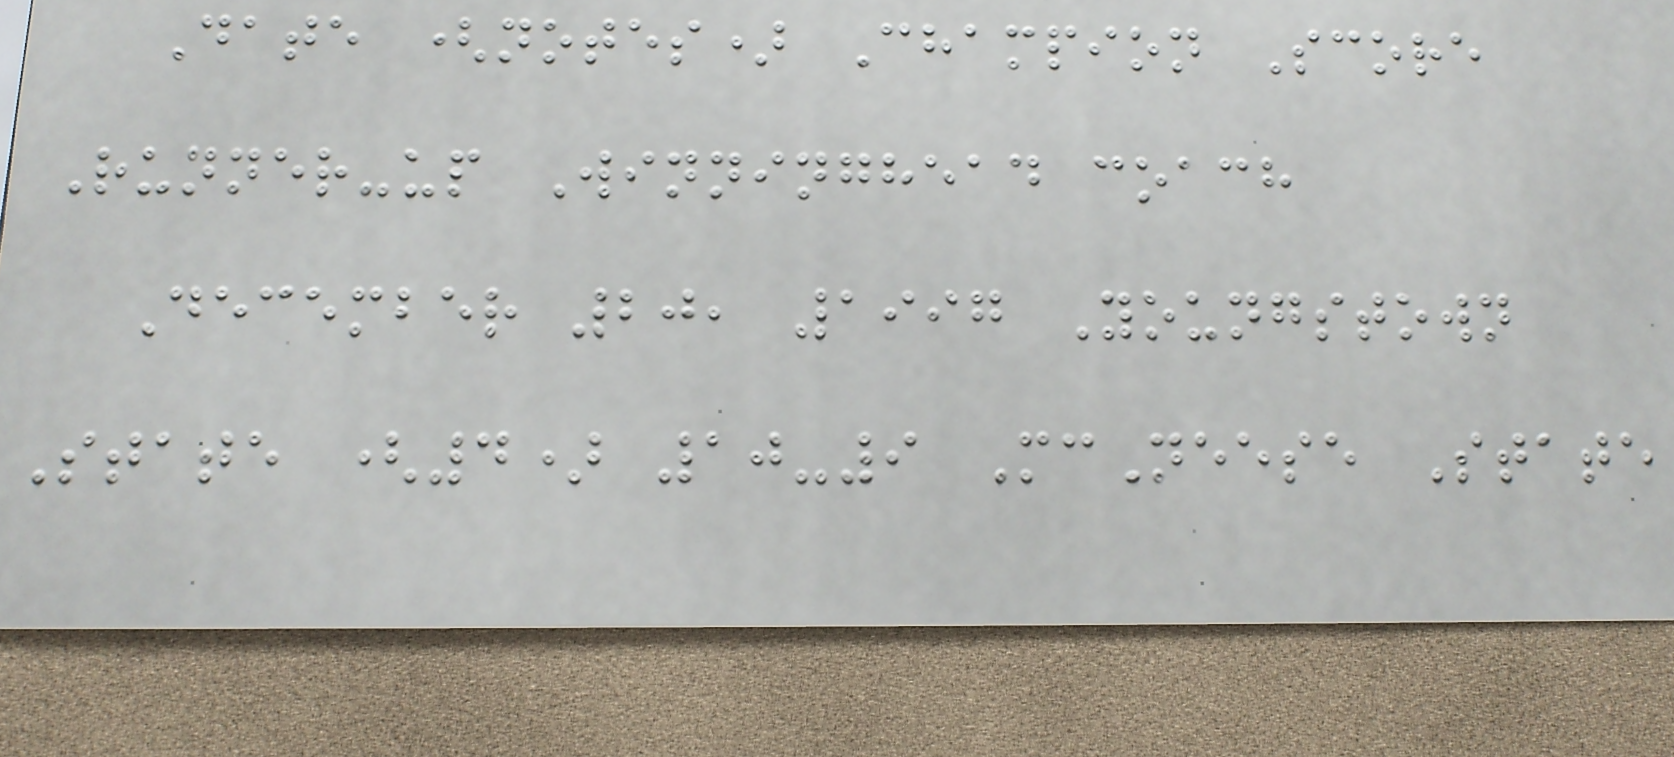Date (notes) Champion Score
Runner-up Winninghead coach
December 20, 1997 Youngstown
State (4) 10-9 McNeese State
